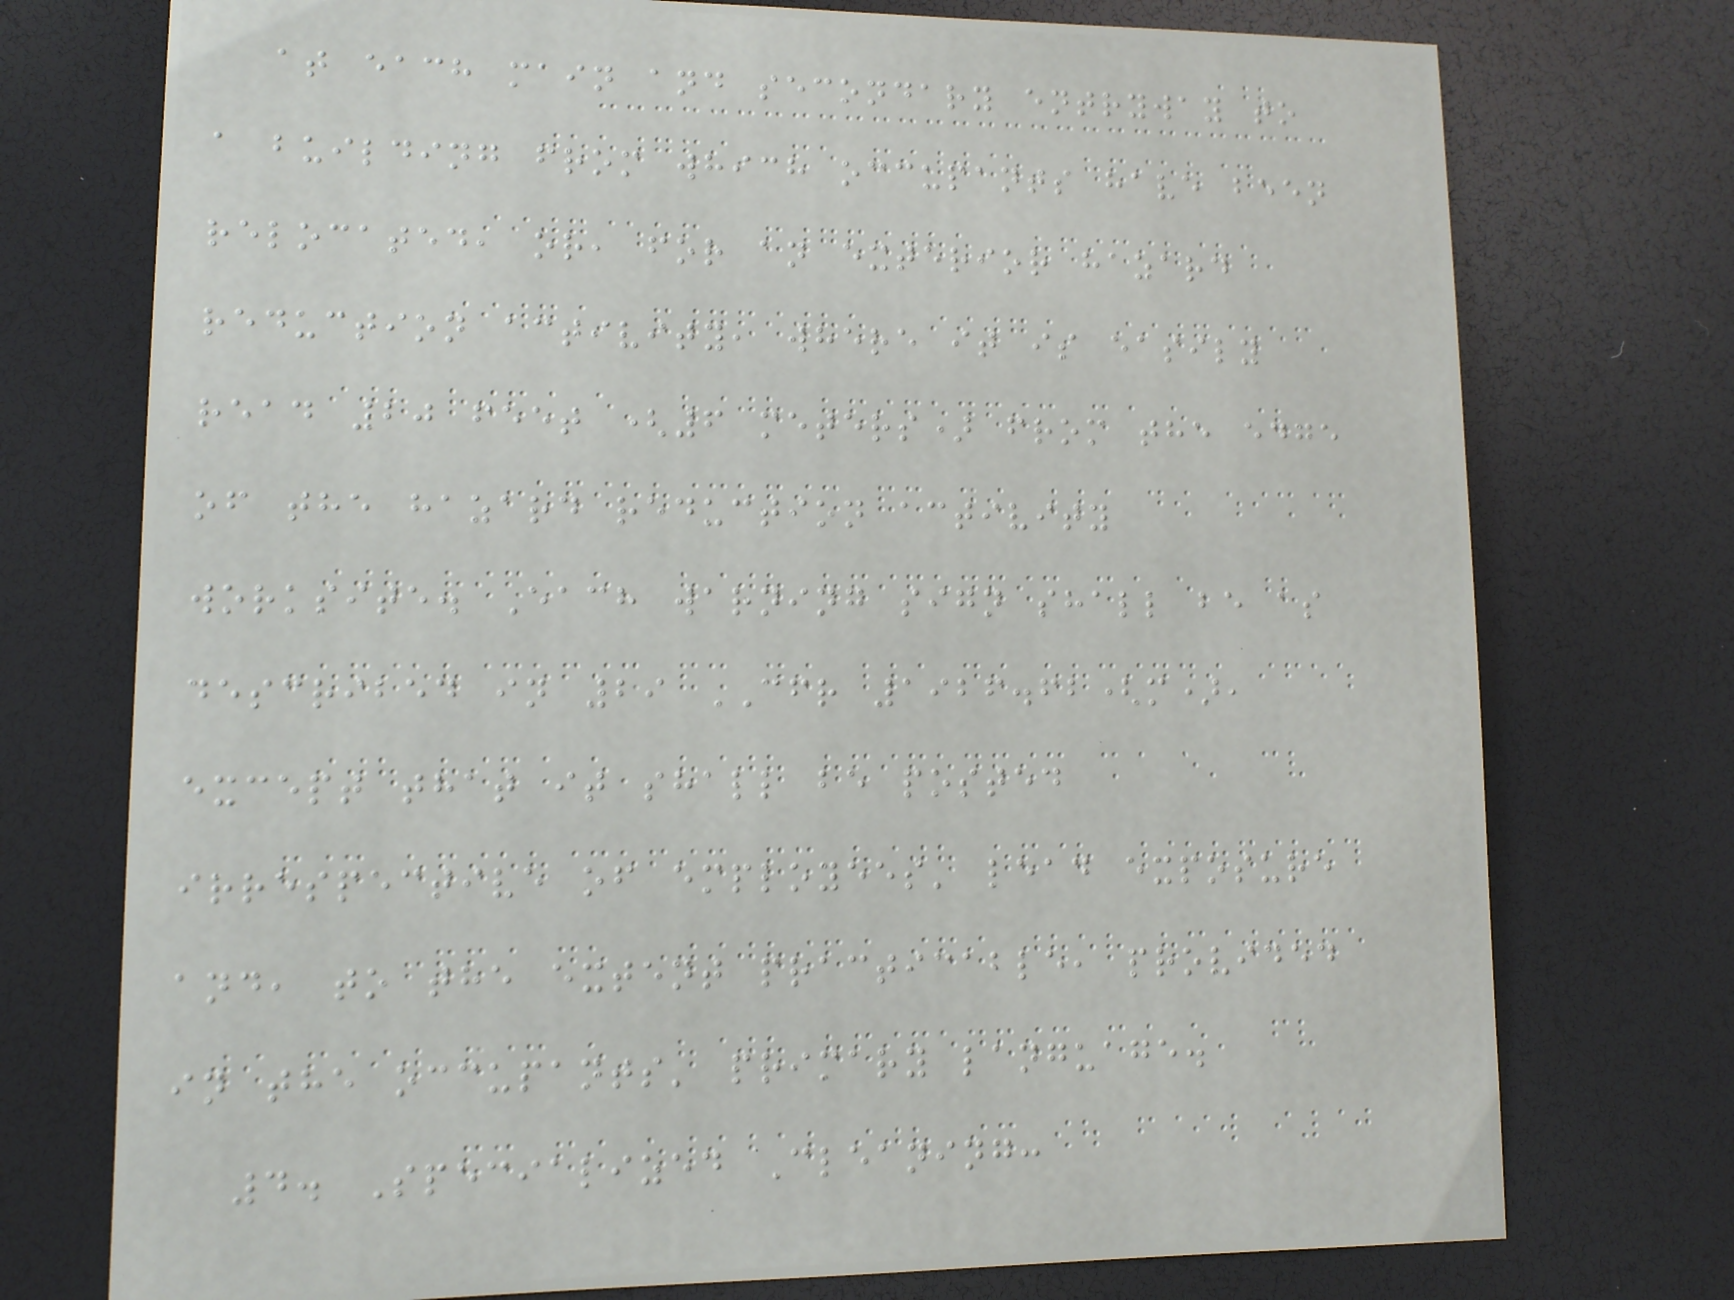at each main and secondary entryway to
a building from which occupants have been
relocated, or, for an exterior hazard
reduction activity, where it is easily
read 20 feet (6 meters) from the edge
of the hazard reduction activity
worksite. Each warning sign shall be as
described in 29 CFR 1926.62(m),
except that it shall be posted
irrespective of employees' lead exposure
and, to the extent practicable, provided
in the occupants' primary language.
4. Specialized Cleaning:
